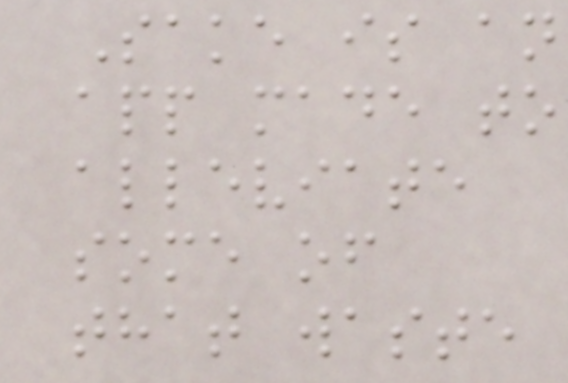Sake is an
app made to
alleviate
some of
that waste
